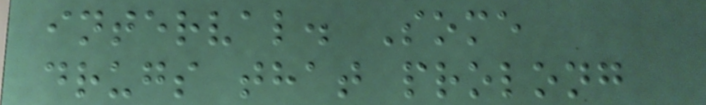interval. Some
drugs that prolong
